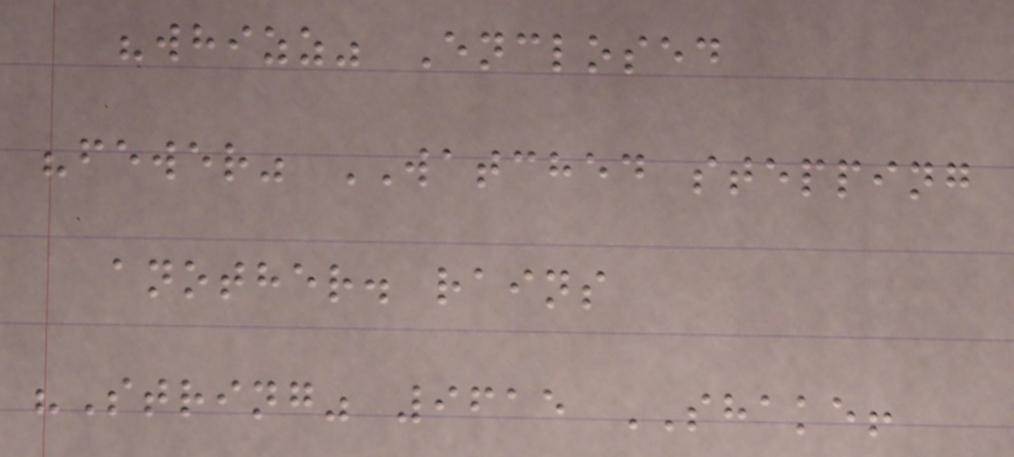"whizz" Enclosed
"fewer" WATCHED stepping
another. rains
"String" 9615 SHAKE!
